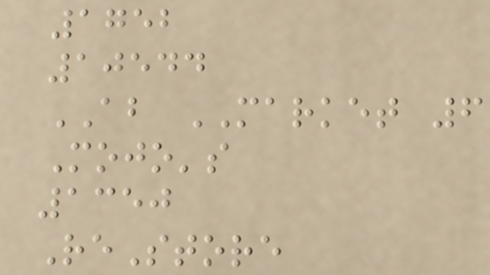1752
10544
AB MARKET 6
Mojo's
1350
ReStore
